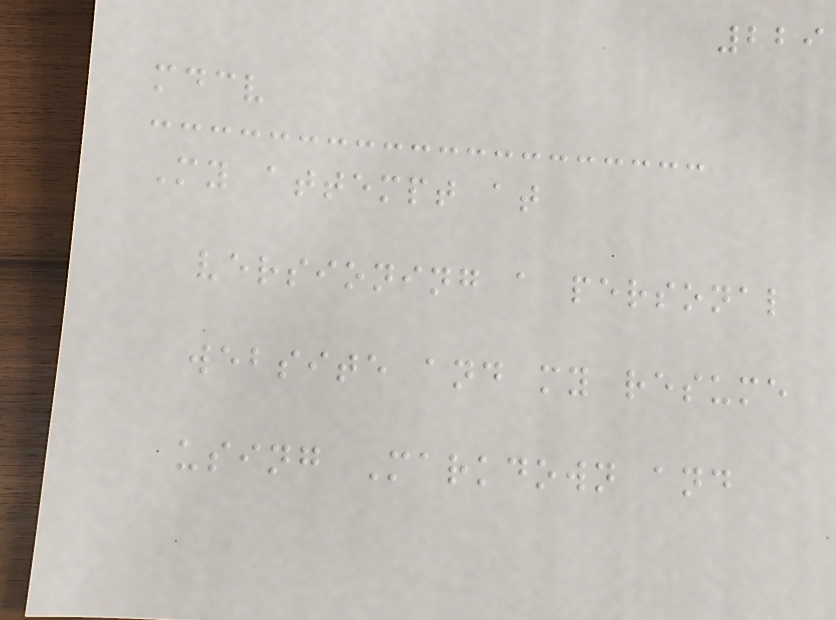229
mdcv
My attempt at
versioning a personal
website and my resume
using Markdown and
